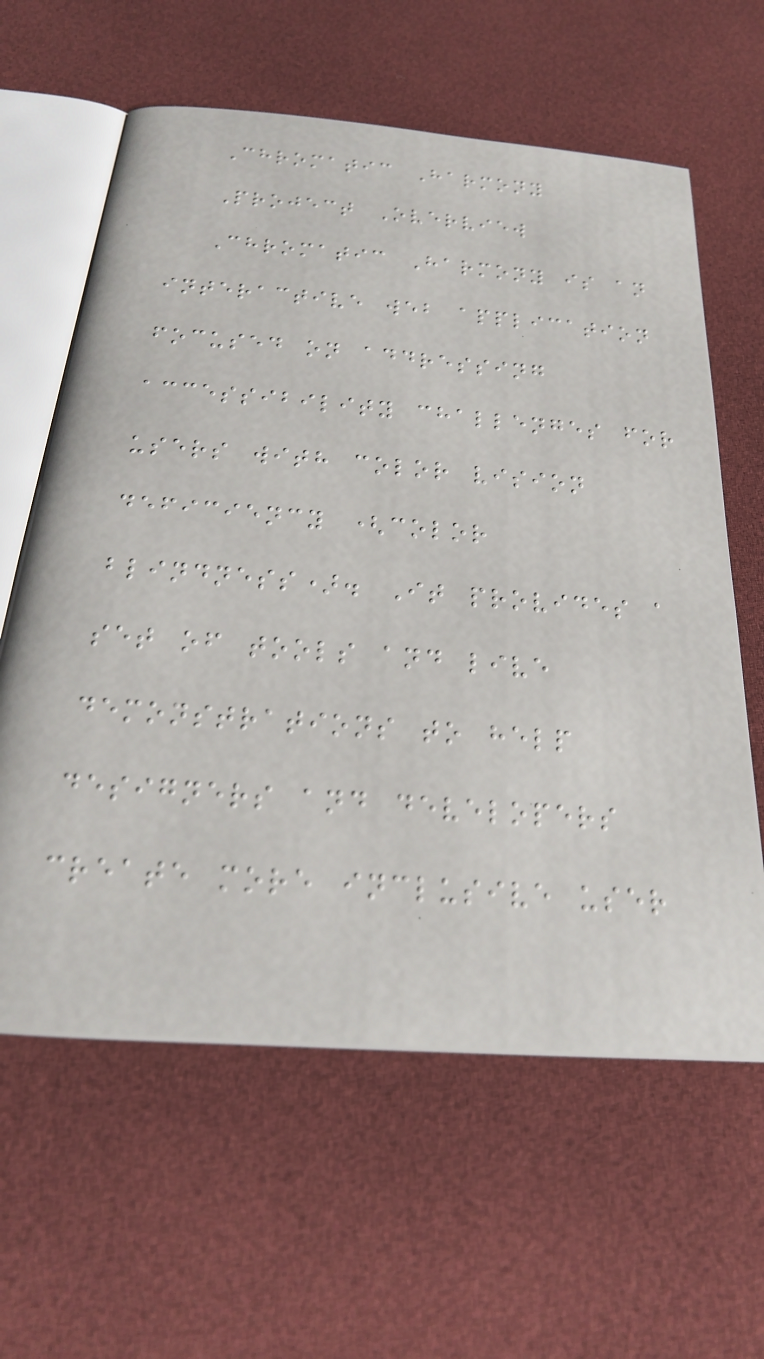Chromatic Harmony
Project Overview
Chromatic Harmony is an
interactive web application
focused on addressing
accessibility challenges for
users with color vision
deficiency (color
blindness). It provides a
set of tools and live
demonstrations to help
designers and developers
create more inclusive user
